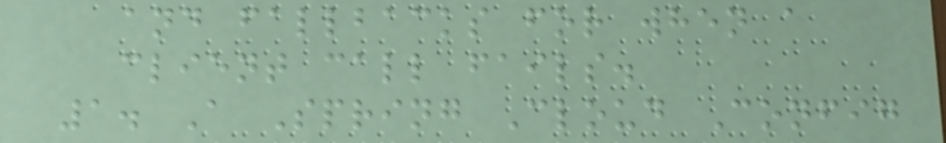and fallbacks for when a
client call fails.
1. A Spring Cloud Config
